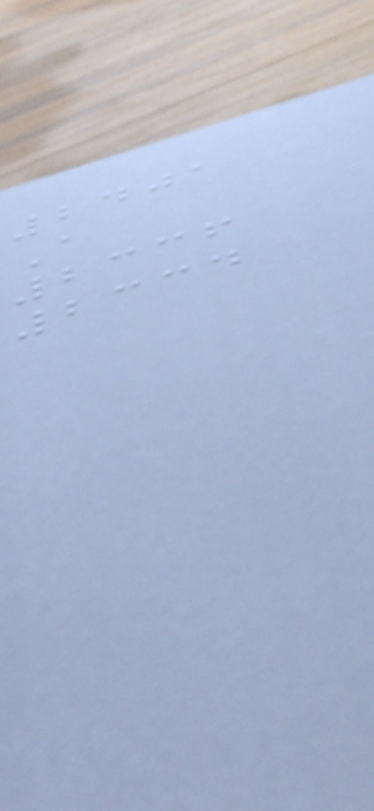2401
A
2336
2334
